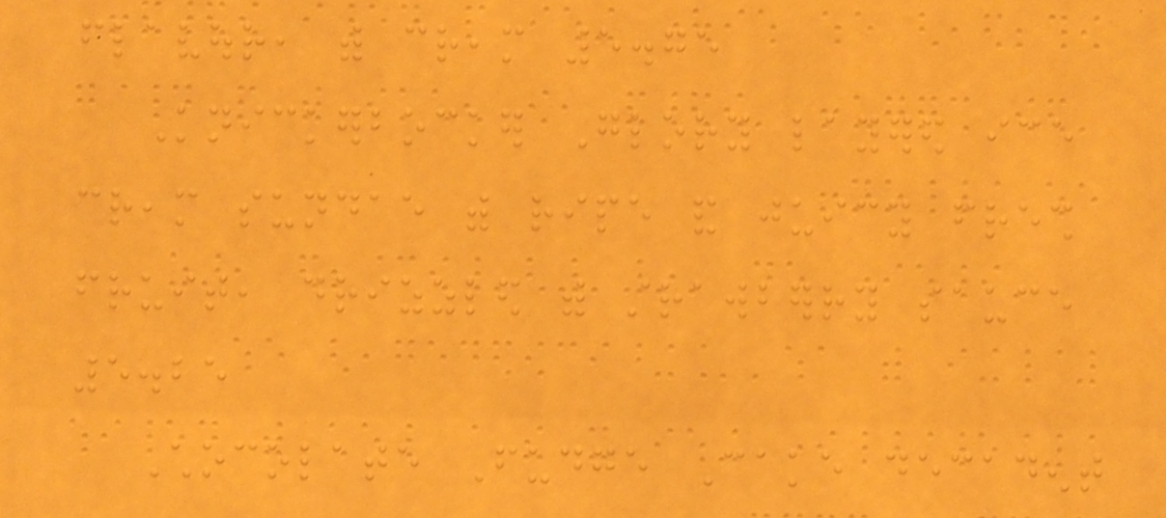flavour, with cream 5.75
Knickerbocker Glory layered ice
cream sundae with ripe and juicy fresh
fruit, drizzled with strawberry sauce
5.25
Chocolate Fudge Cake decadent
